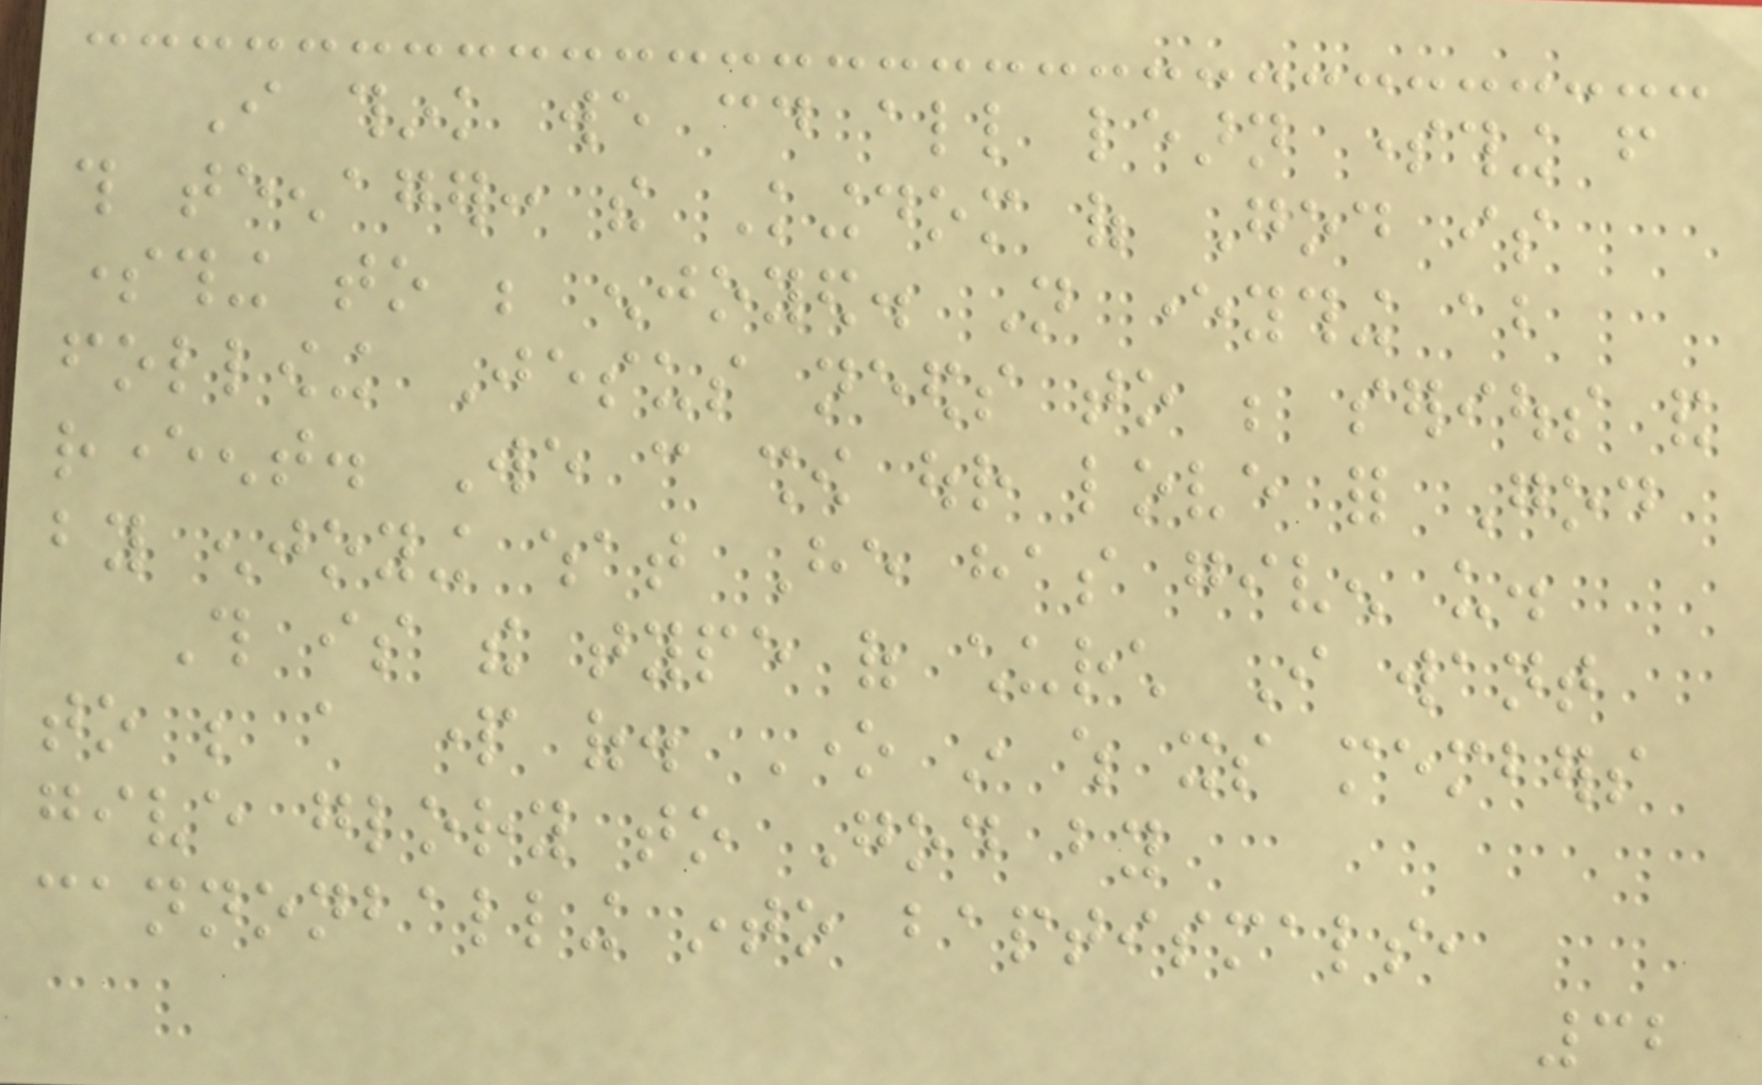I think we could all learn something from
this teenager: the Kingdom of God is
something to be enjoyed. Not everything about
following Jesus needs to be serious and
reverent. We can show our love for God
by enjoying what He has given us.
This is the type of church I want
to be a part of. One in which its members
give glory to God by
cannonballing into baptismals,
32
